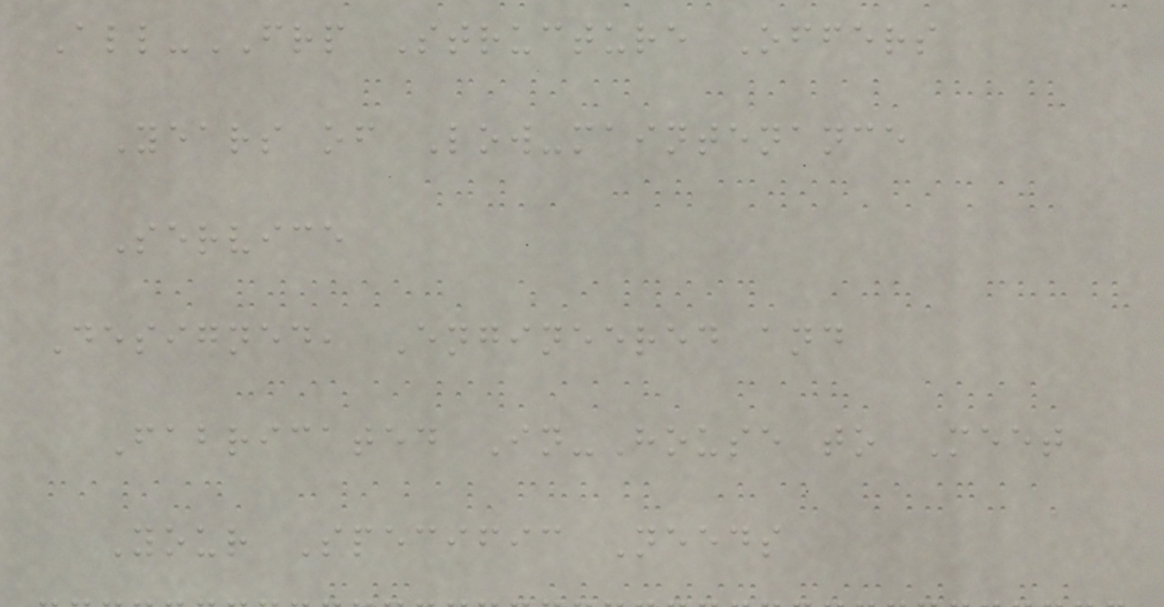All-FRP Structure Offers
Years of Low-maintenance
Service
Designed, Engineered and
Fabricated In-House to Meet
Your Specific Needs
